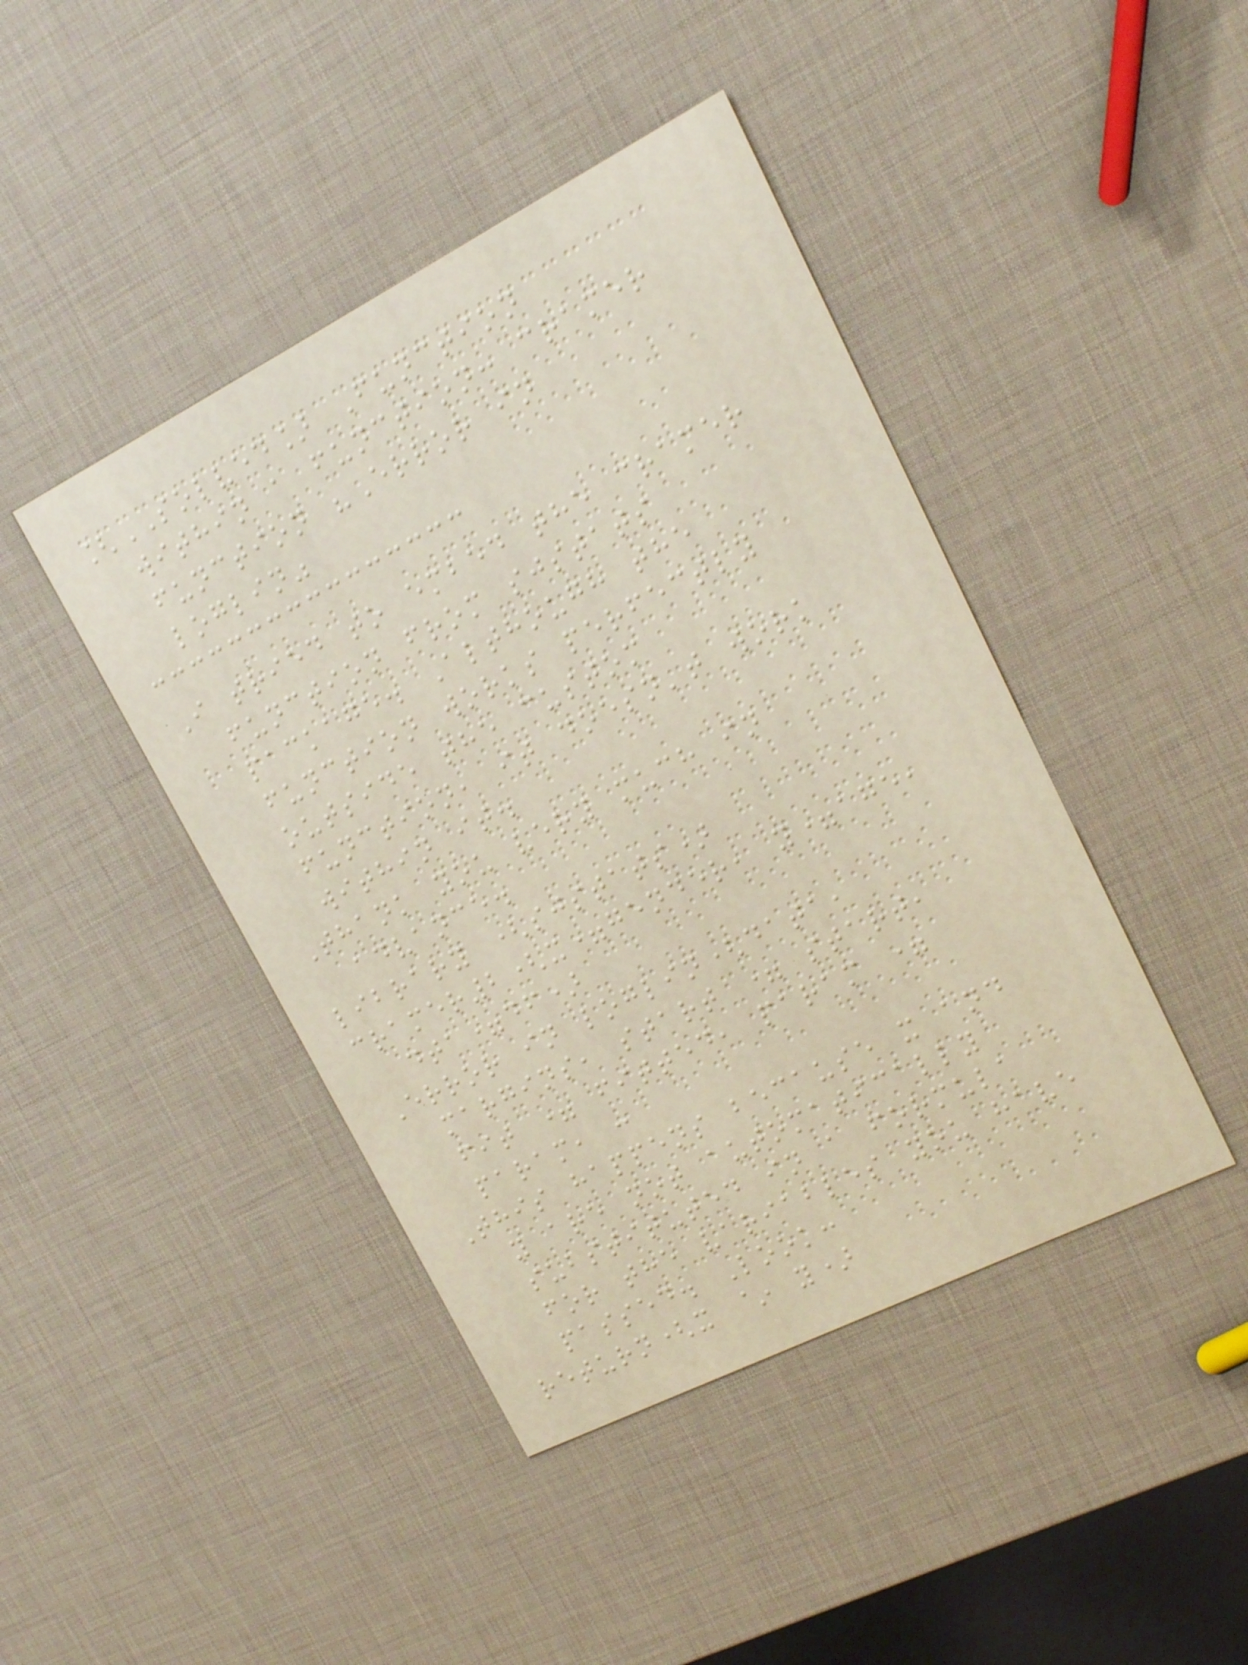[SOLVED] Function
within a function: cramer
function "Error in
loglin"
I tried to embed the cramer
function from sjstats
package. Although the
function works perfectly
outside the custom
function, it doesn't work
within it.
Thank you very much in
advance.
library (sjstats)
cramer2(x=gender, y=age,
dta=df)
Error in loglin(data,
margins, start = start,
fit = fitted, param =
param, :
This happens because x and
y are not automatically
substituted in a formula
for the variables you have
passed. Look:
return(x ~ y)
